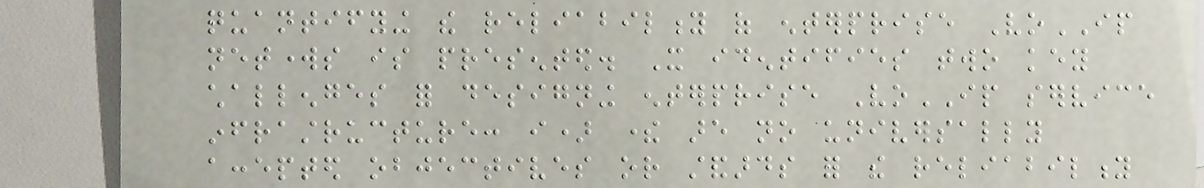quantifying the reliability of enterprise VoIP
networks is presented. It identifies two key
challenges for designing enterprise VoIP service
infrastructure: i) there are no universally
accepted objectives or standards for the reliability
